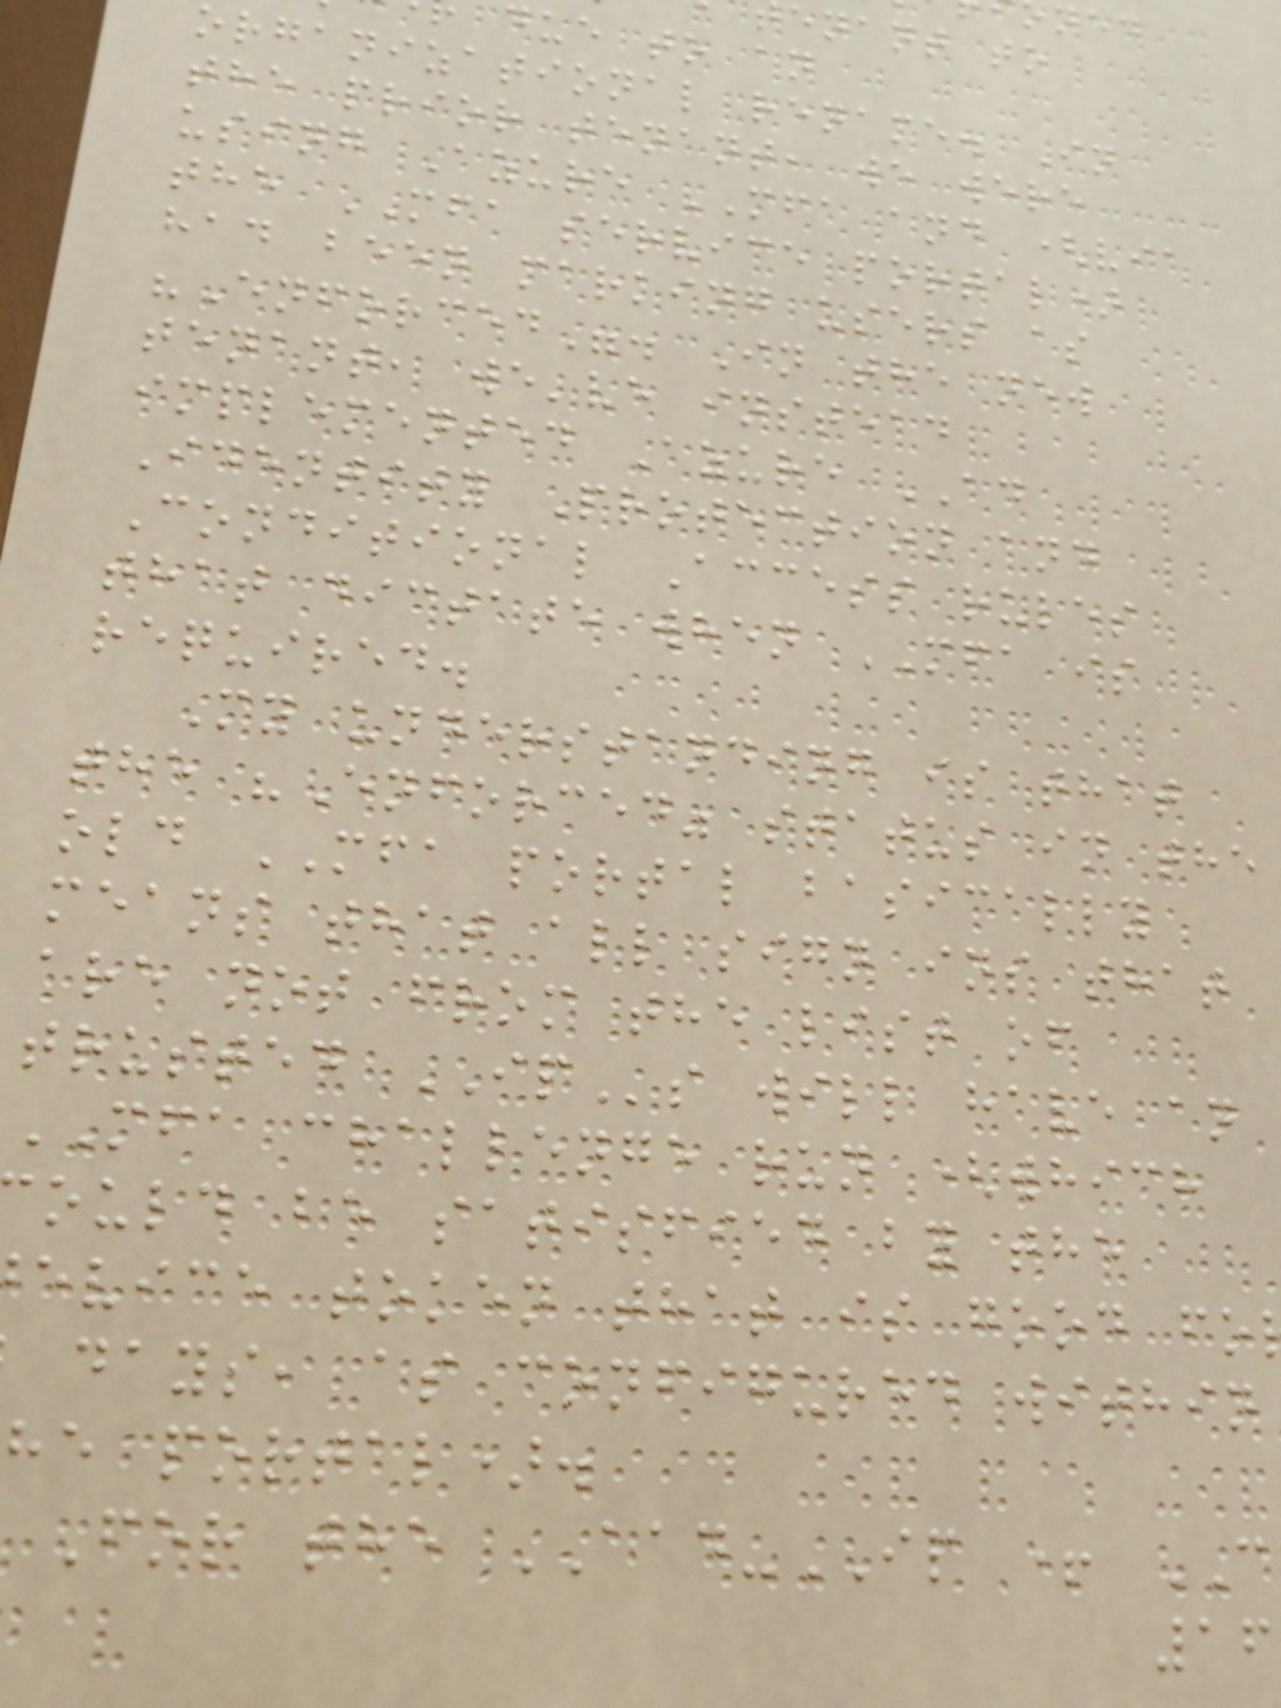enant to
due to an
organizational rename. In
the prior tenant, we were
using Azure MFA and (via
the MFA service portal)
had been marking users as
"Enforced". In the new
tenant, we've instead
implemented Azure AD
Identity Protection and
Conditional Access rules
that dictate when MFA is
required.
My understanding is that
the "Enforced" status in the
old MFA portal basically
means that all sign ins that
are not from the list of
trusted IPs will have an
MFA challenge run (which
ould be satisfied by the
evice token that is good fo
days, as configured within
he portal).
For the AAD-IP +
